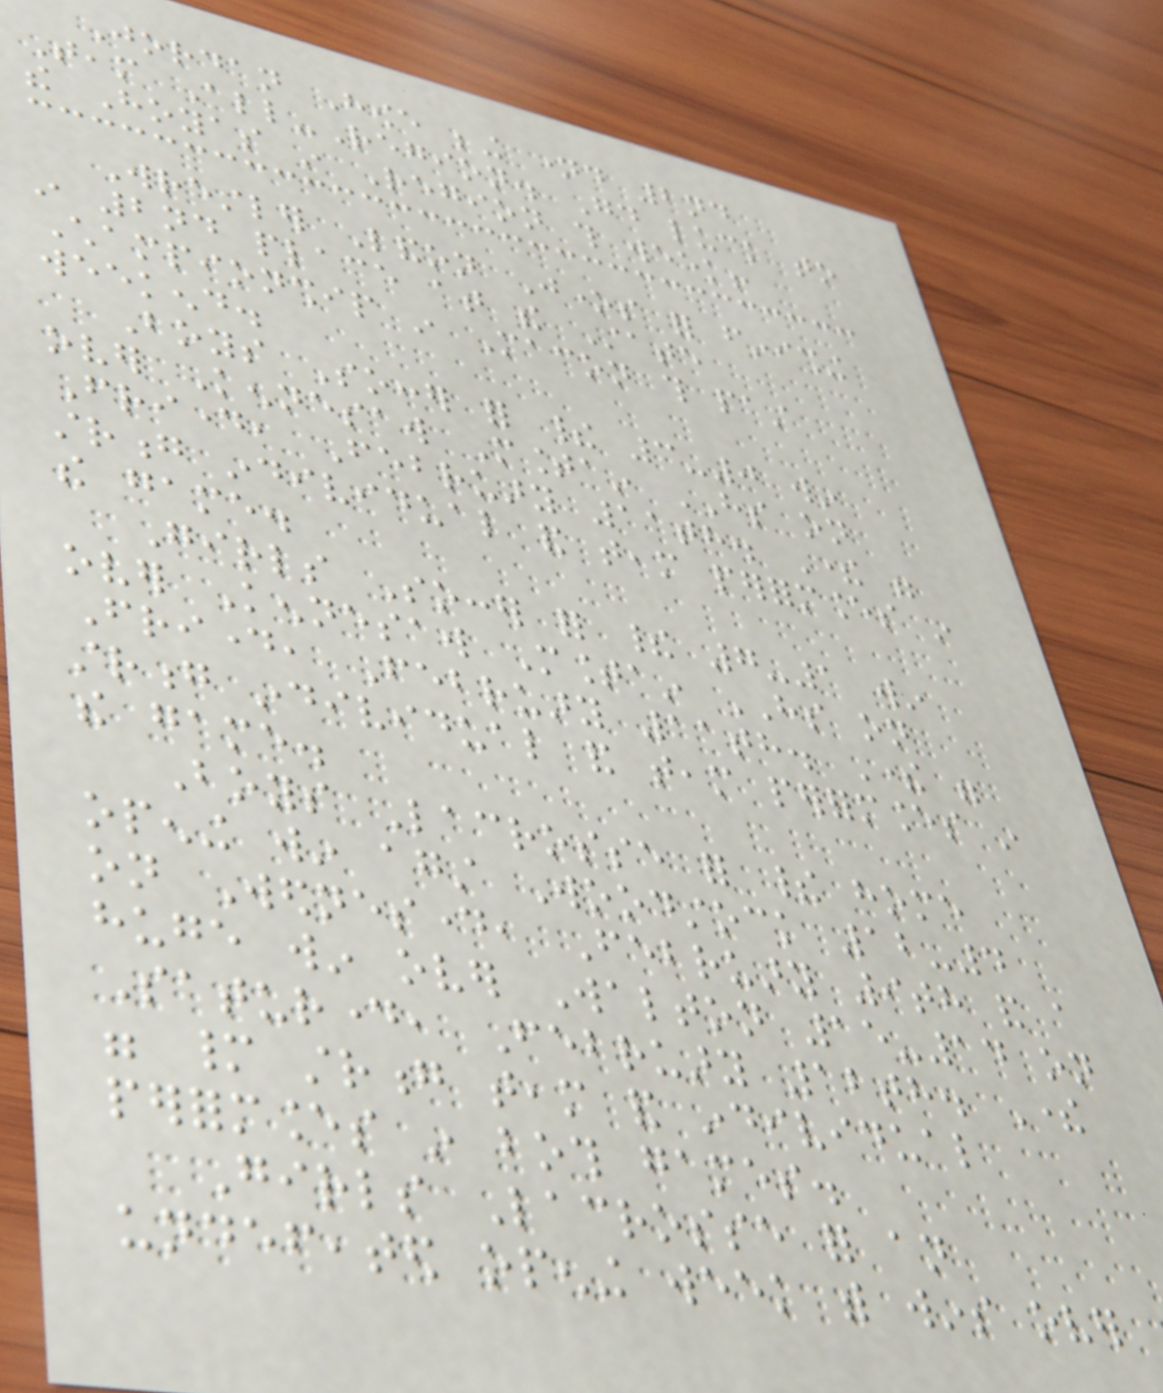Jordan Howe being named 2nd
Team All-Region. Good luck to
the Hoyas in Region this week!
Wrestler Landon Jones for finishing
in 2nd place at the State
Championship in Macon this past
weekend.
Boys Soccer for their 3-0 win
over Kennesaw Mountain HS on
Friday, February 11th. There were
strong individual and team performances in
the game.
Girls Soccer for their 7-1 win
over Kennesaw Mountain HS on
Friday, February 11th. There were
strong individual and team performances in
the game.
Boys Lacrosse for their home
opening win against Woodstock 12-4
on Wednesday, February 9th and a
huge win over Walton 15-14 on
Saturday, February 12th. There
were many strong team and individual
performances in both games.
Girls Lacrosse for an
undefeated opening week with wins over
